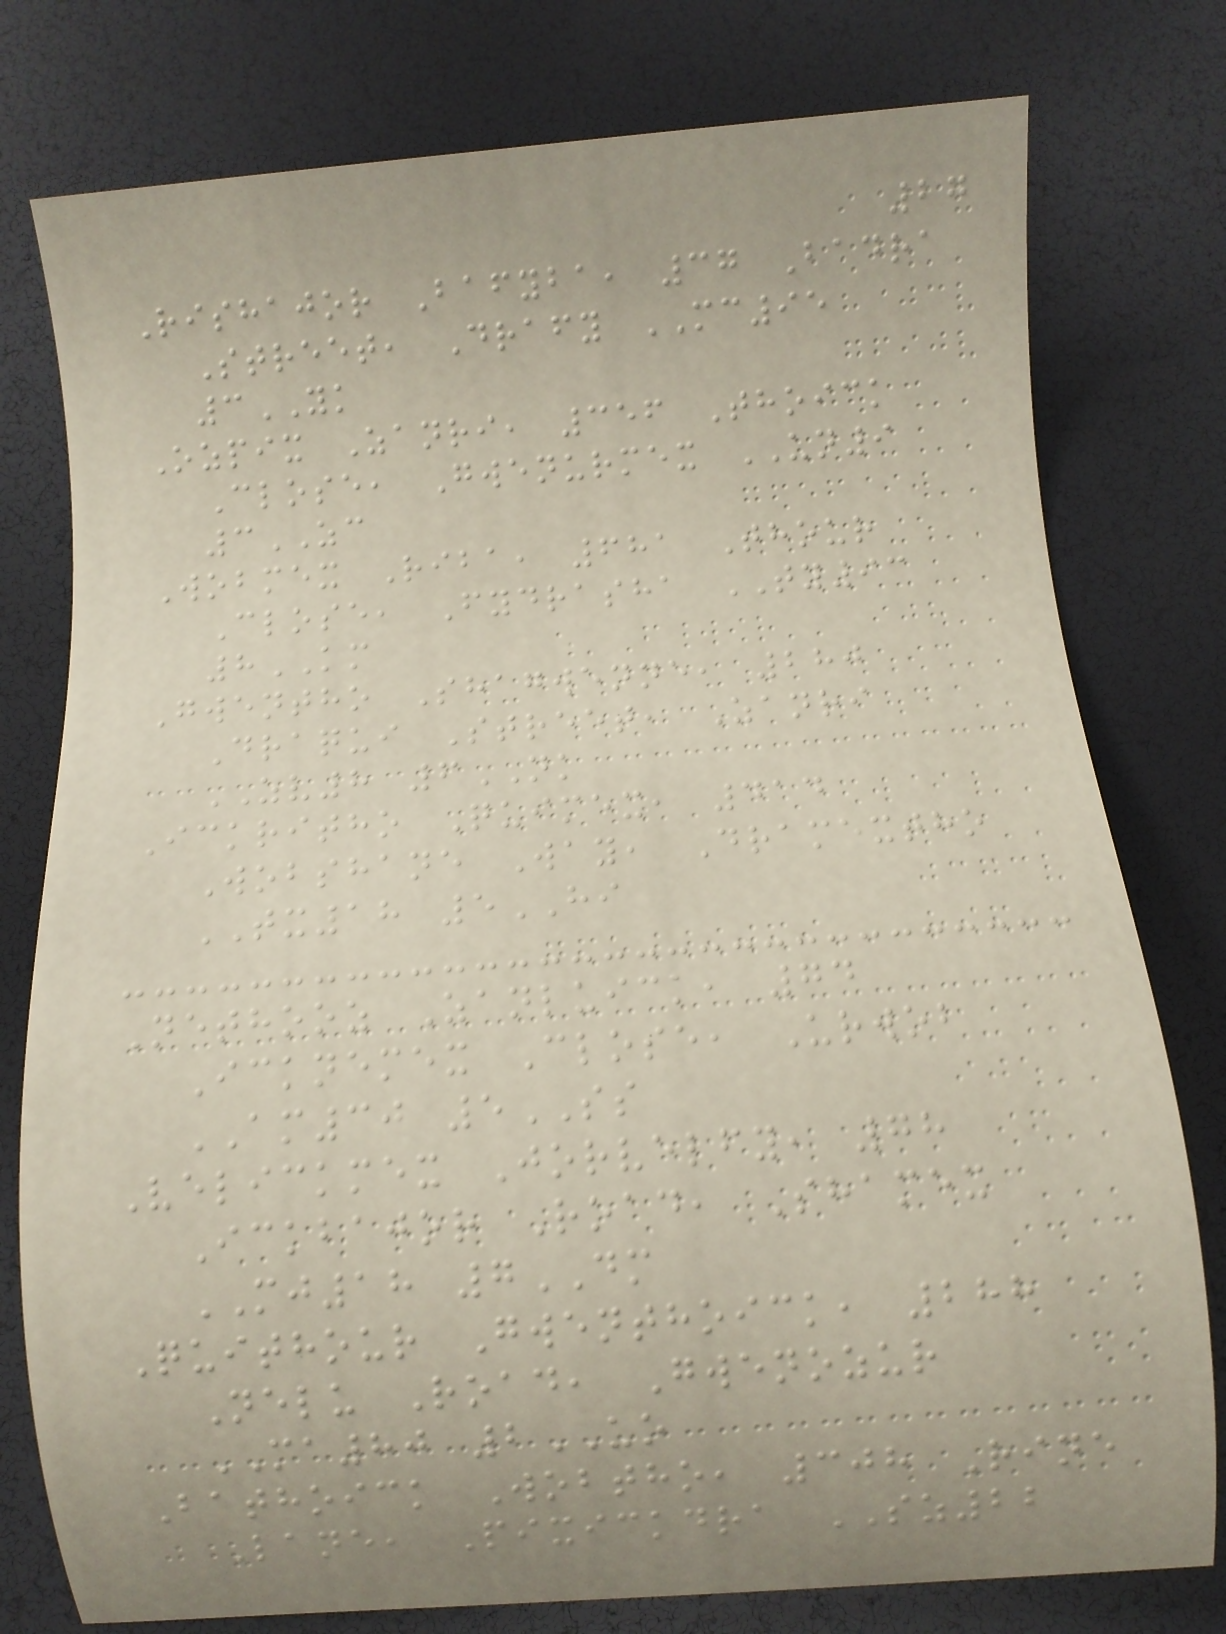27
Rishajor Bafyba, 37 Badra
Street, Drafy MC95
3YK
Ozpix Zanri, 356 Thoick
Close, Gwenurmex UN9
3ZC
Wobmex Riba, 681 Thour
Close, Fydrasha TY93
8KM
Gwentho Shagwenne, 280
Draqui Street, Zanri
ZV8 6NK
Ickritho Quimex, 414
Wobshane Way, Dramextho
TX18 5HI
Nethooz Zanluick, 74
Icknemex Close, Urwob
AM30 5SS
Velickmex Jorvelfy, 78
Ickbajor Road, Shamex
MJ18 7DM
Quithour Gwenthoick, 288
Nelu Road, Gwenozur
MA80 2UO
Bathoick Wobtho, 308 Rine
Lane, Pixickdra SZ22
